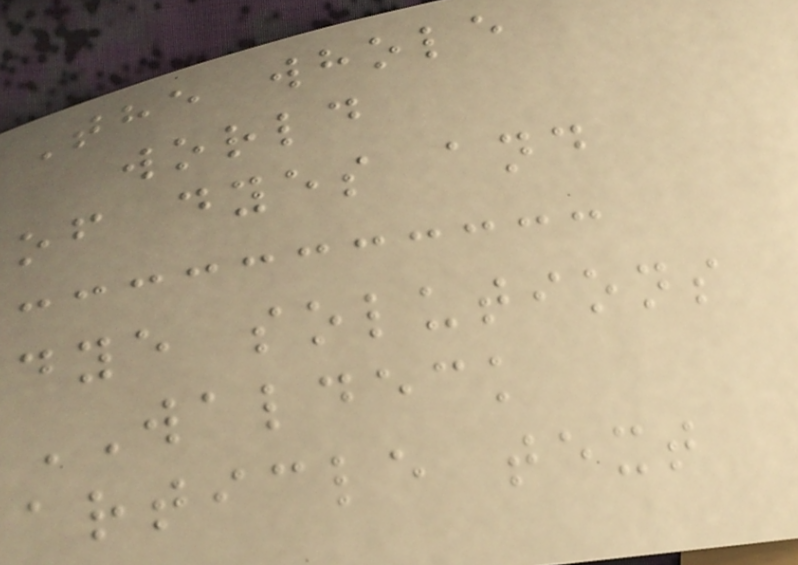The whole
world
of dyes and
dye solutions
WALDECK
article text
